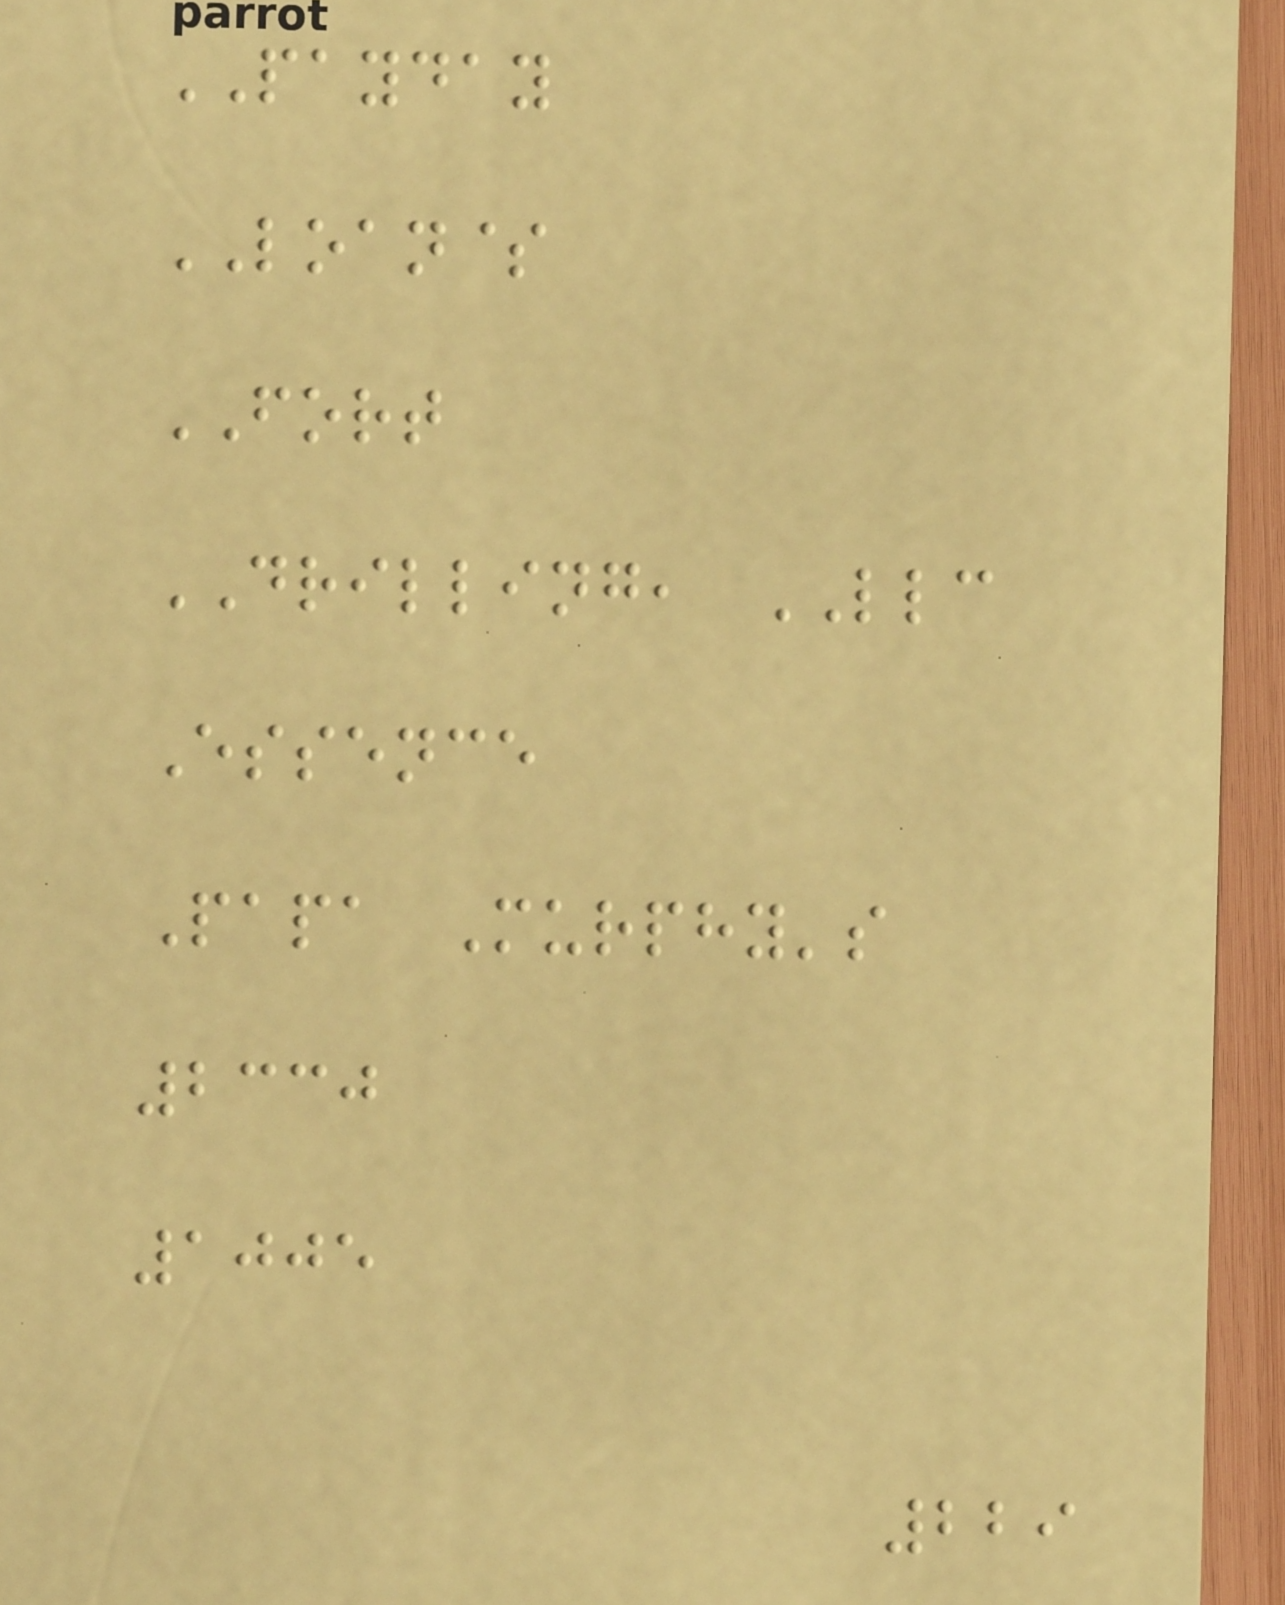PAYDAY
LOAN$
FORT
DRILLING, LLC
Essence
Papa Murphy's
2330
1005
229
